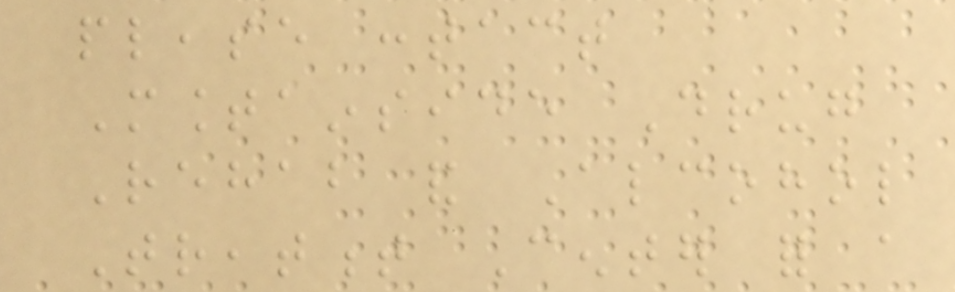please contact
Mountainside Drug
Rehab and Alcohol
Treatment Center for a
